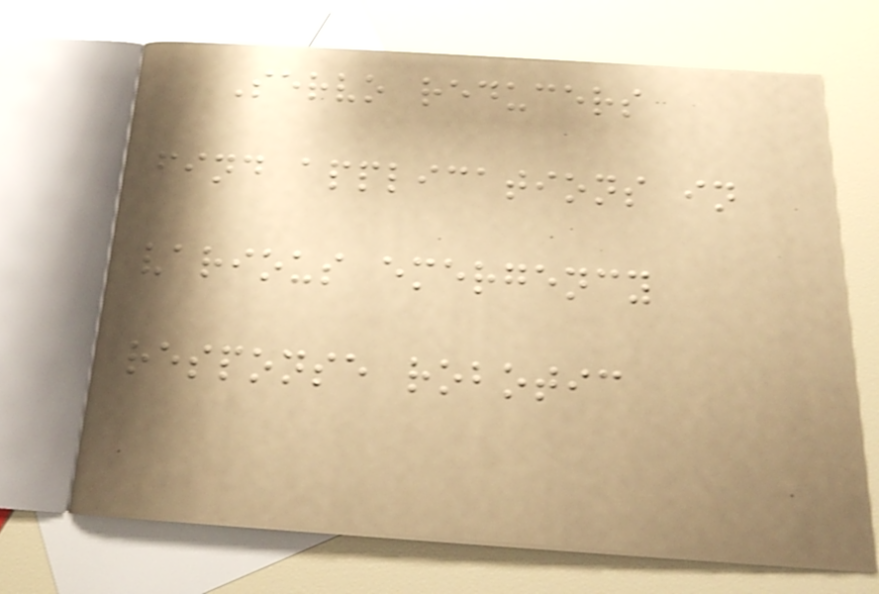Servo reducers
find applications in
various emergency
response robotic
